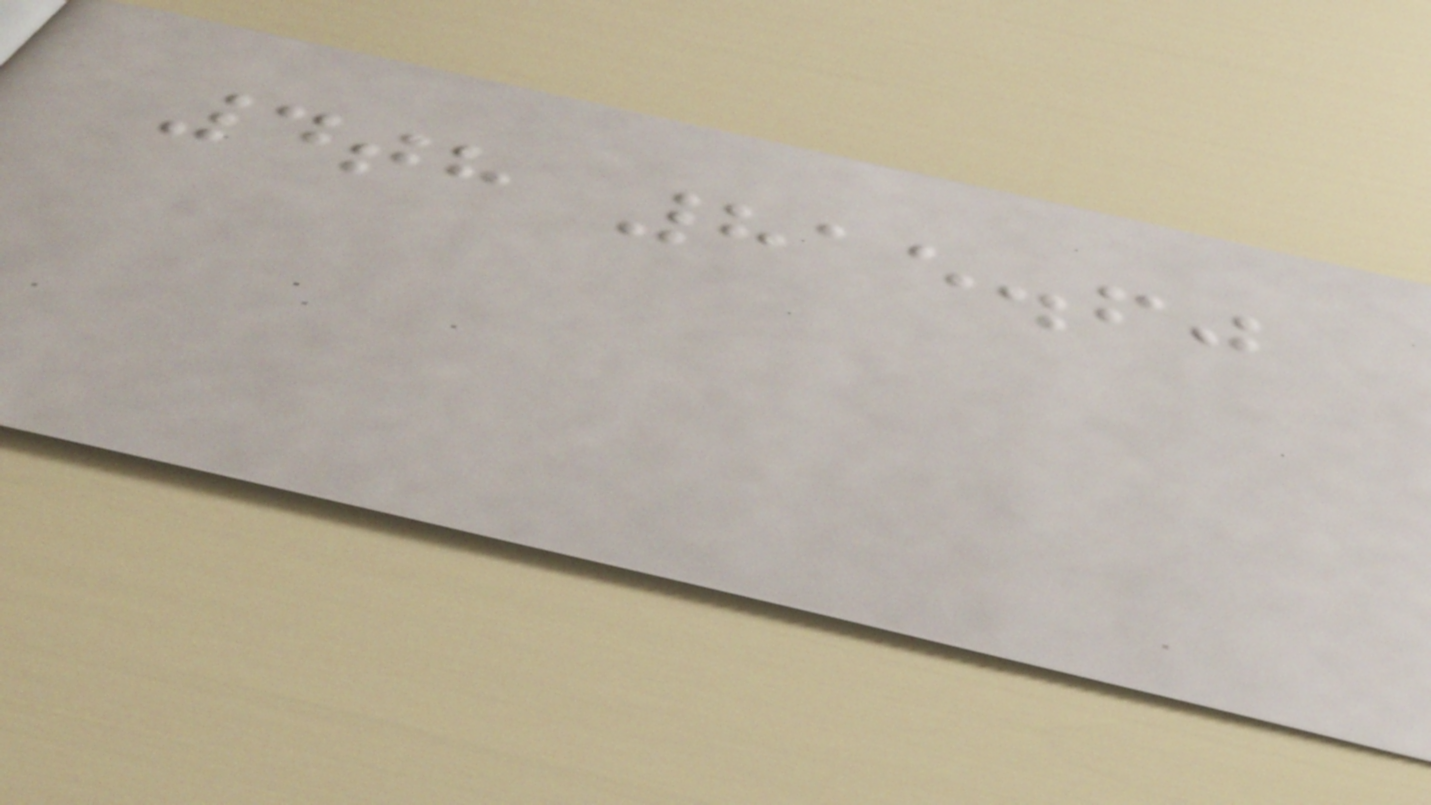4th 815.60
